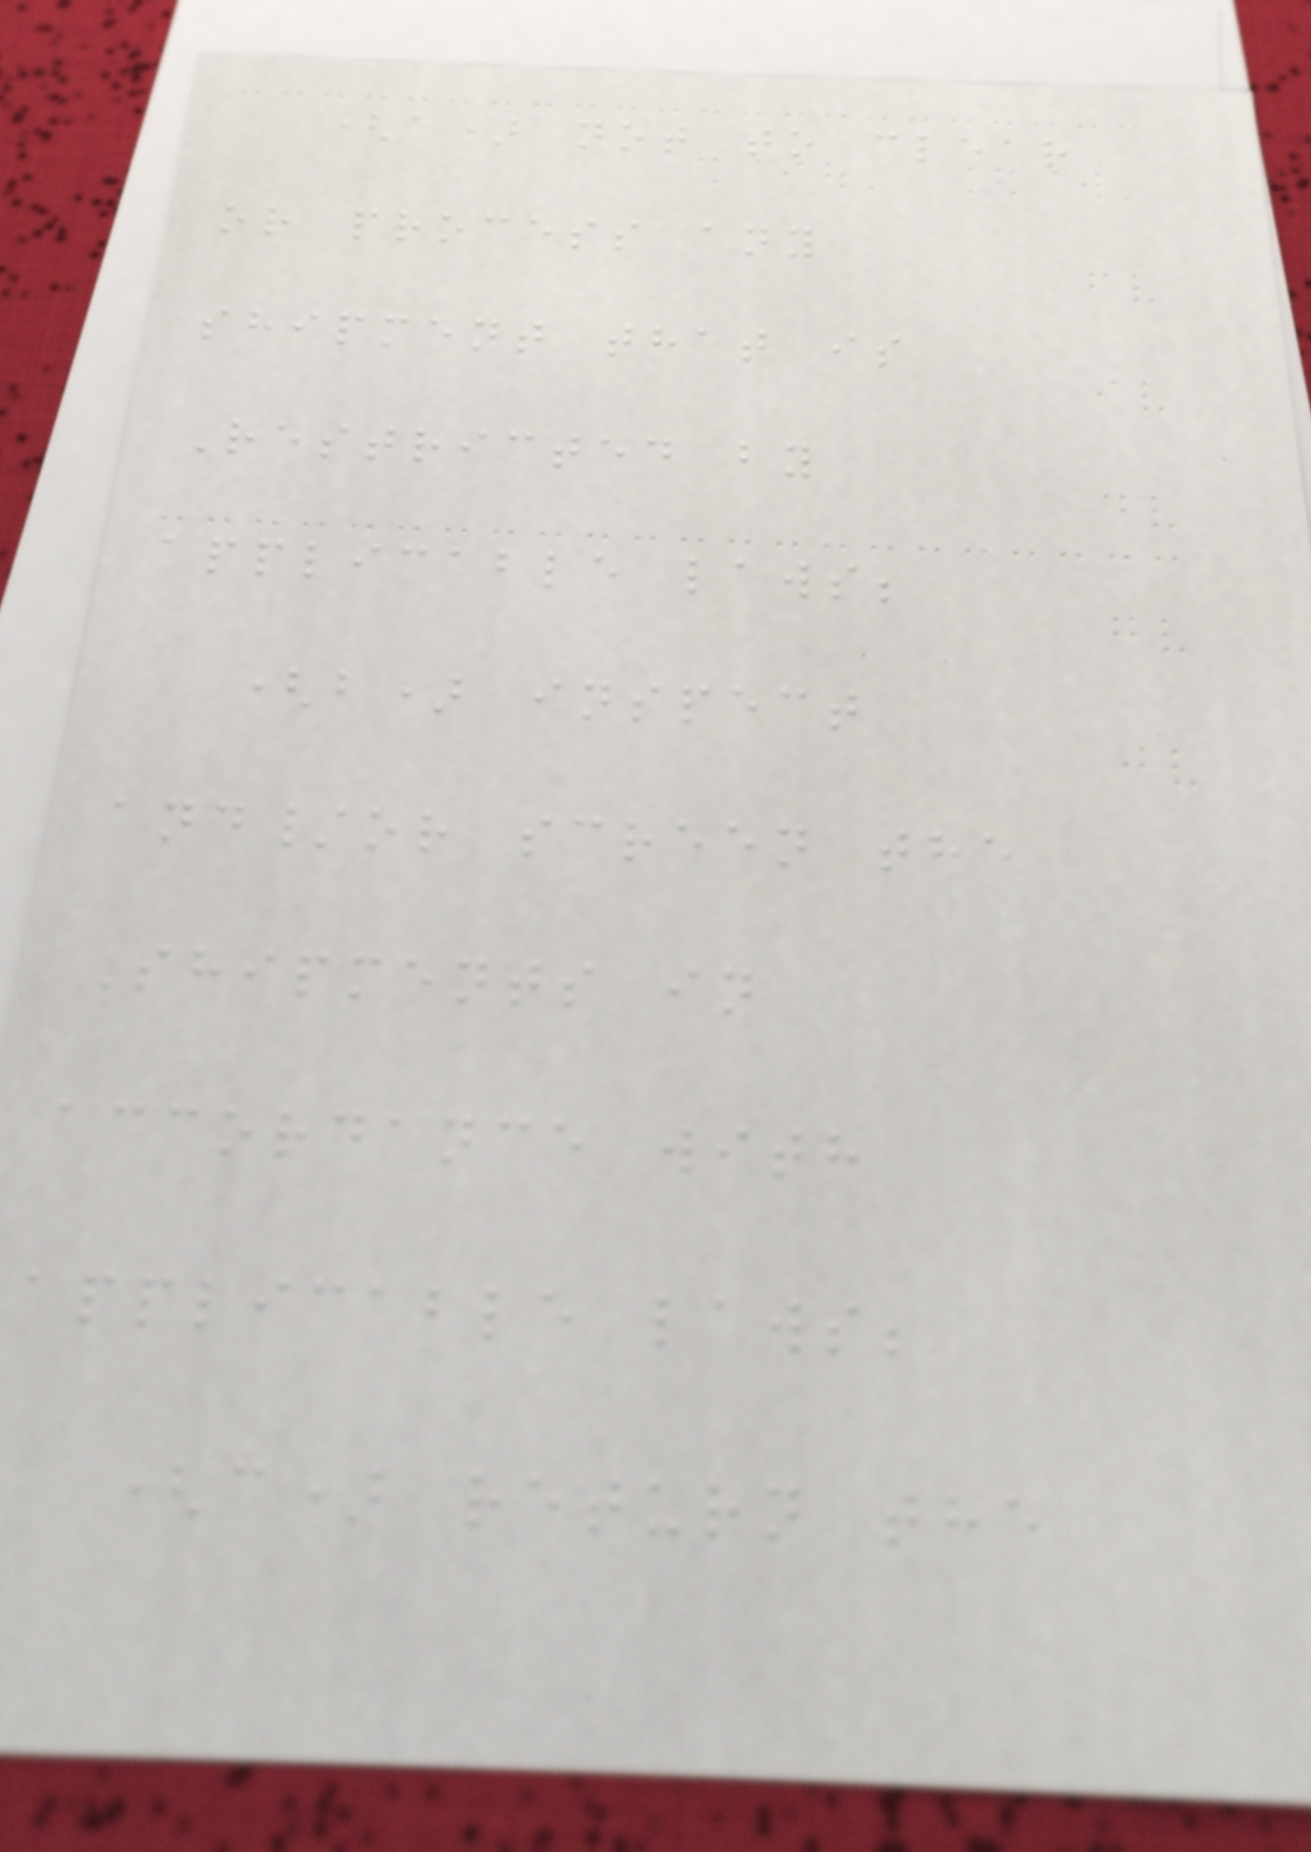(a) not to clear
or process any
shipment that is
Restricted by
applicable laws;
(b) inspect
and/or screen the
Shipments in
accordance with
applicable laws;
(c) return the
